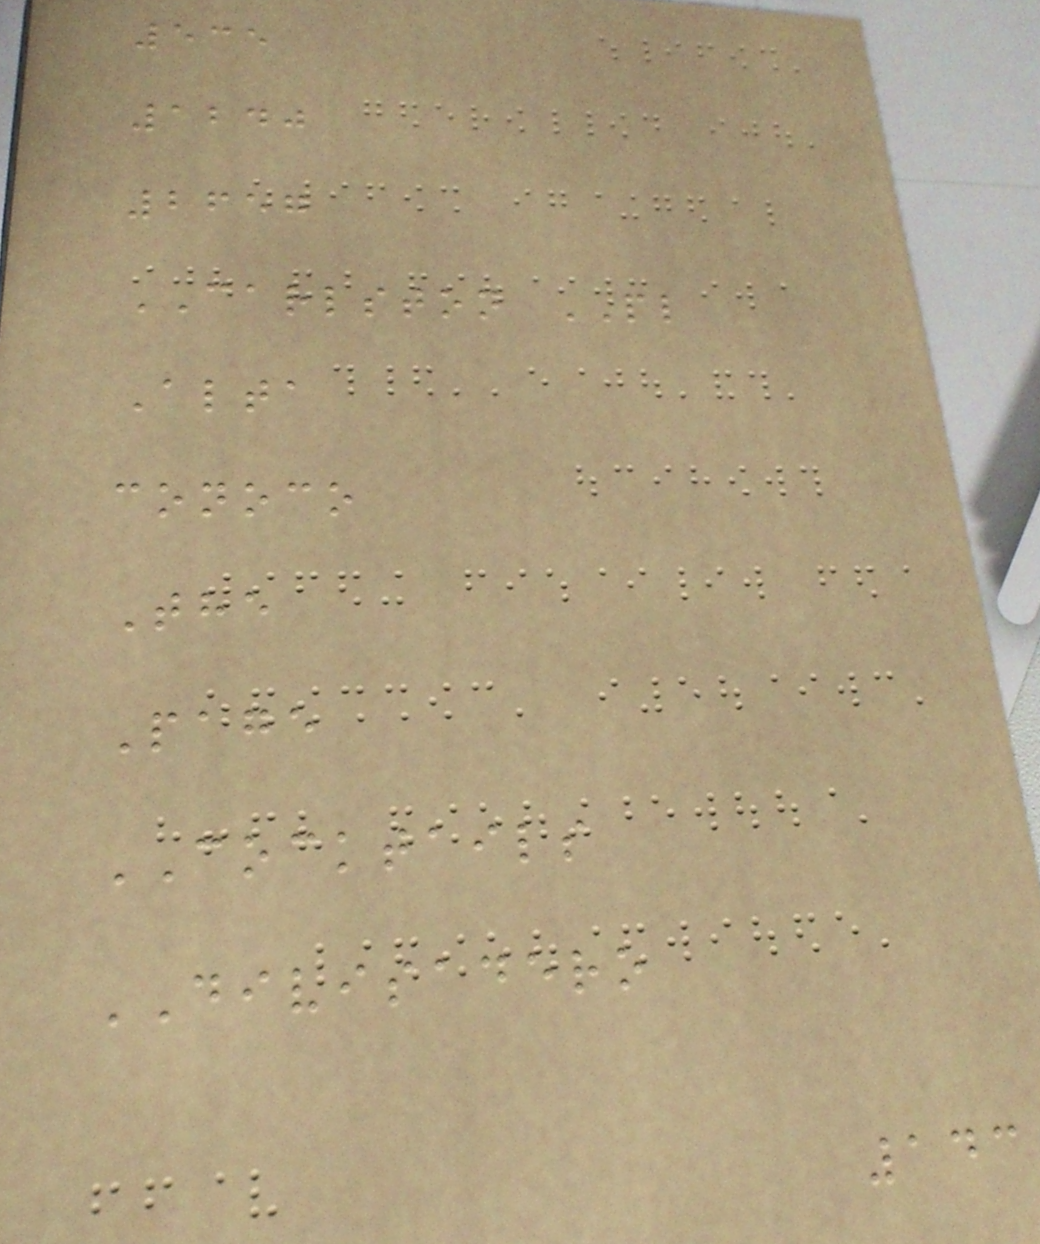535
1240
2657
CARLSTON PL
Alta
conoco
The
Page
COCKTAILS
DIVISADERO
143
